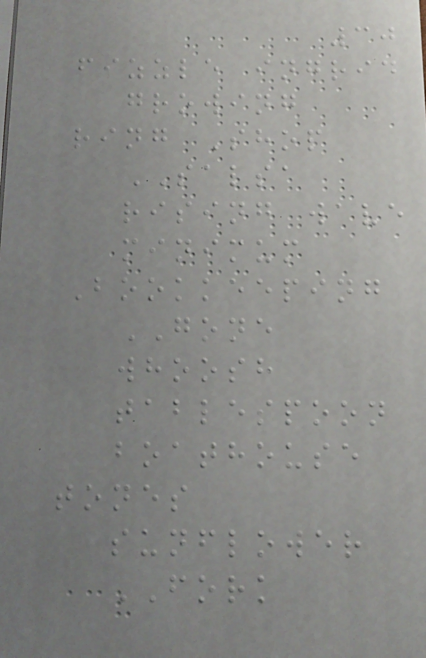30
fizzle ingrid
growing
ring Shop
SALSA
rising wave
minimum
Bookkeeping
GONE
whoosh
tablespoon
boathouse
tones
sunflower
FORK
